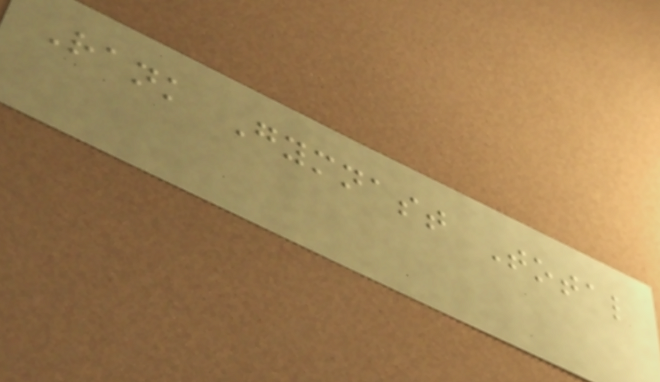Rank Gymnast Total
